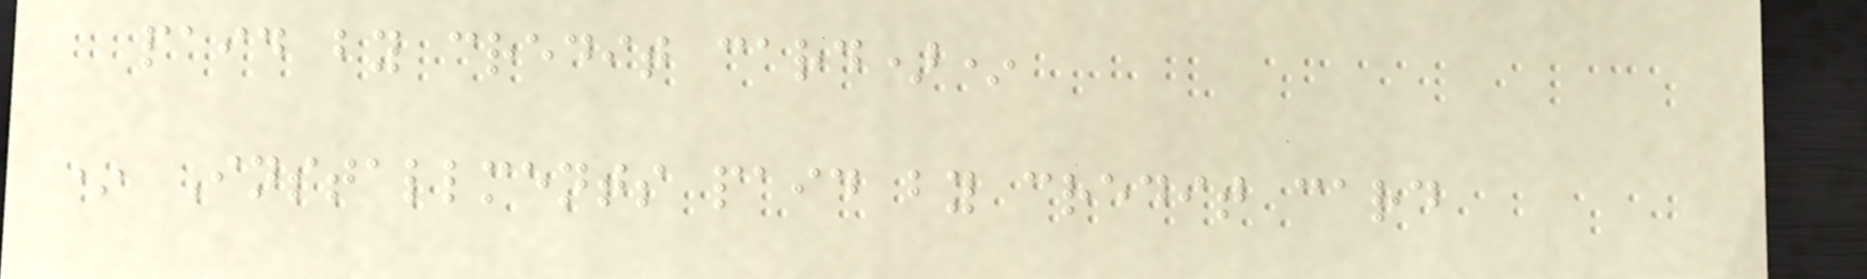paid by credit card)*
* Installments paid by credit card
